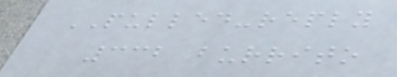PULLED-reply
332 burrito
